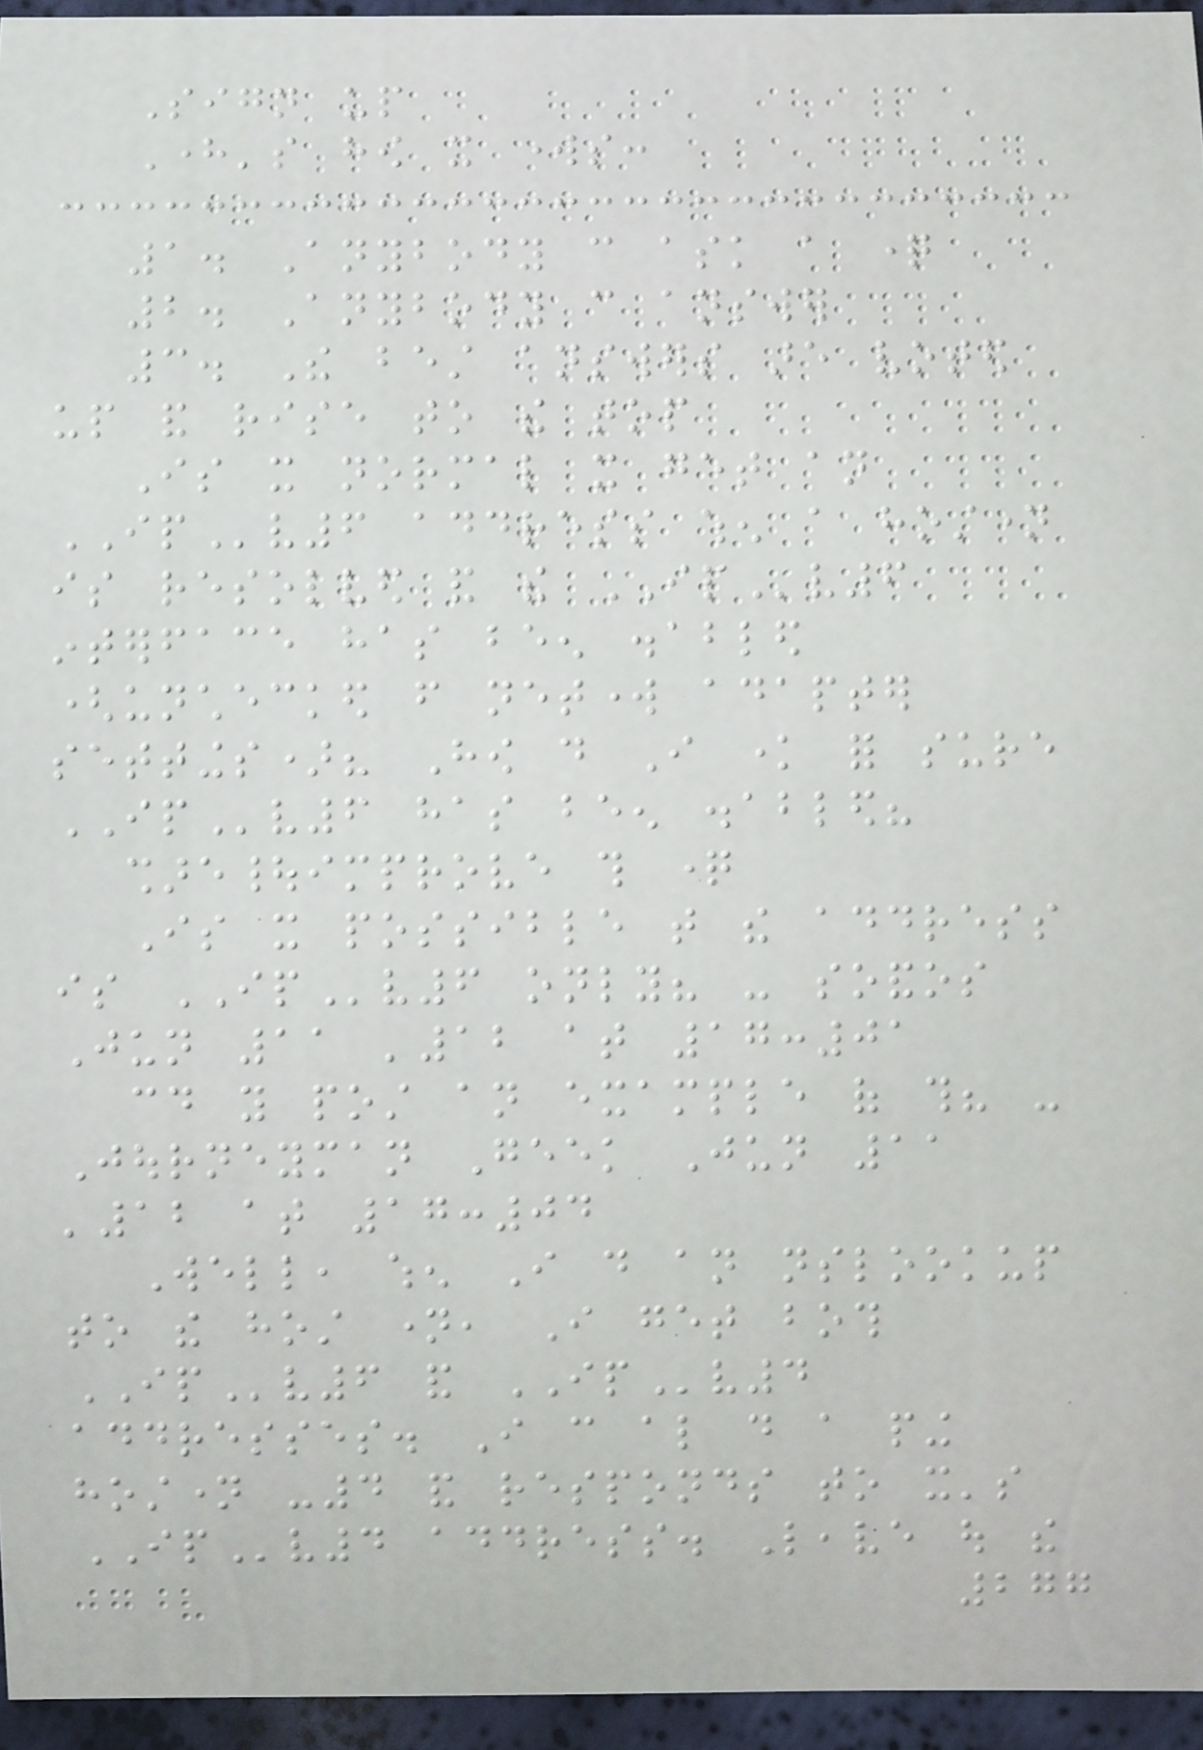Sign up
Here's how it works:
1. Anybody can ask a question
2. Anybody can answer
3. The best answers are voted
up and rise to the top
Is it normal it get an
IPv6 address when a hostname
is resolved and the IPv6
interface has been disabled
(unchecked from network adapter
settings)? How do I know for sure
IPv6 has been disabled?
share|improve this question
Is it possible that the address
is IPv6 only? - soandos
Jun 11 '12 at 17:01
could you post an example of this? -
Journeyman Geek Jun 11
'12 at 17:04
Well, when I do an nslookup
to the host name, I get both
IPv6 and IPv4
addresses. I can also do a ping
hostname -4 and responds to it's
IPv4 address. Leave out the
277
